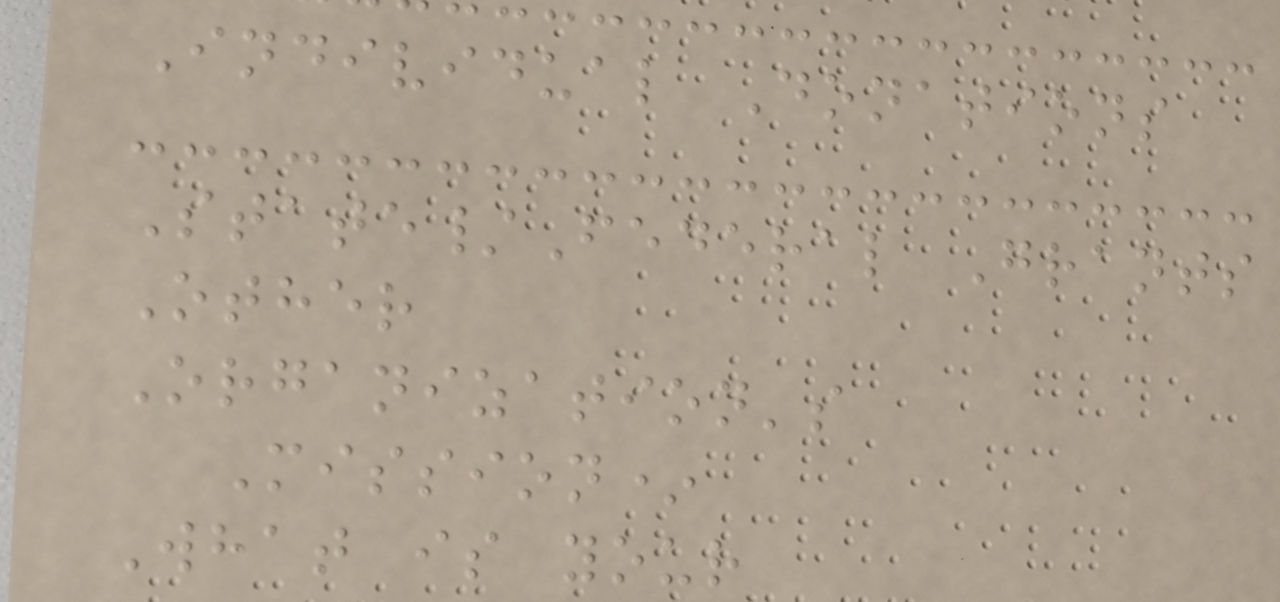Individual Donations
State/Federal Grants
Other
Organization's
Mission*
What is your
